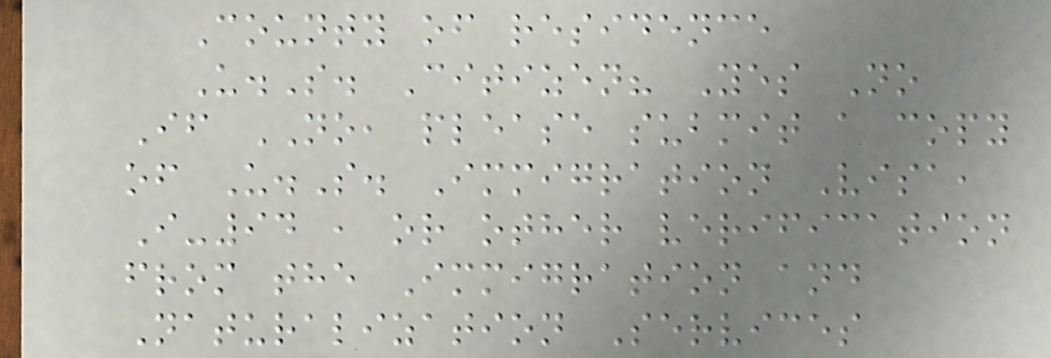County of residence
U.S. Citizen? Yes No
If NO, please submit a copy
of U.S. Immigration Visa,
I-94 , or other verification
from the Immigration and
Naturalization Services
